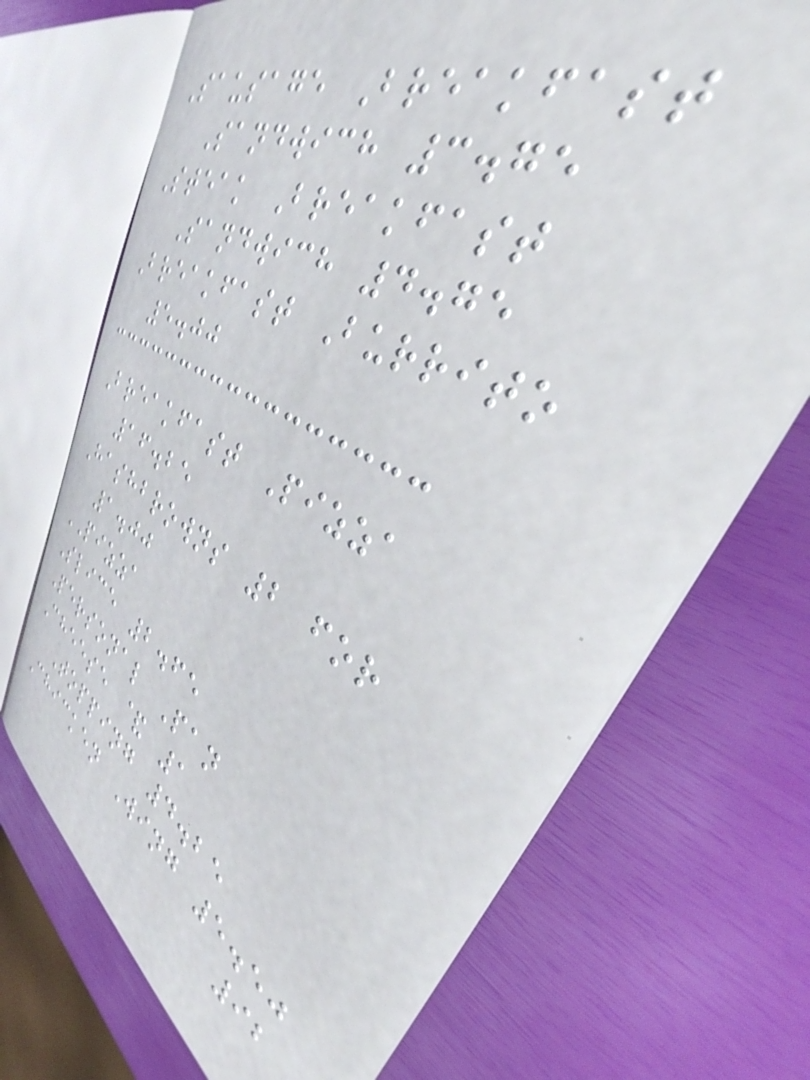Sausage Breakfast
Sandwich 3.75
Steak Breakfast
Sandwich 4.75
Breakfast Burrito
5.00
Breakfast Pizza
16.25
Hashbrowns 2 for
1.00
PIZZA
Slice 2.65
Personal Pan
Cheese & 1
Topping 4.25
Chicken Wing 5.50
92
